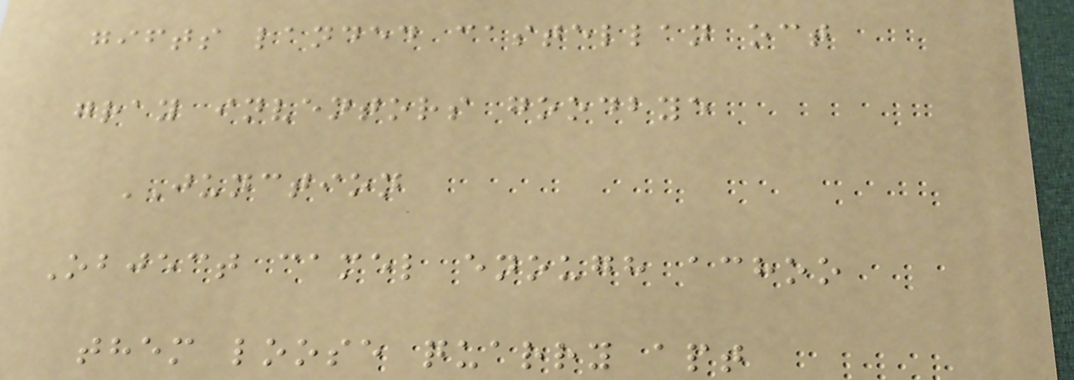gifts landed castellan oct
gray inventors goodbye
JUNCTION
Object camel enough achoo
them loose quarry apt
